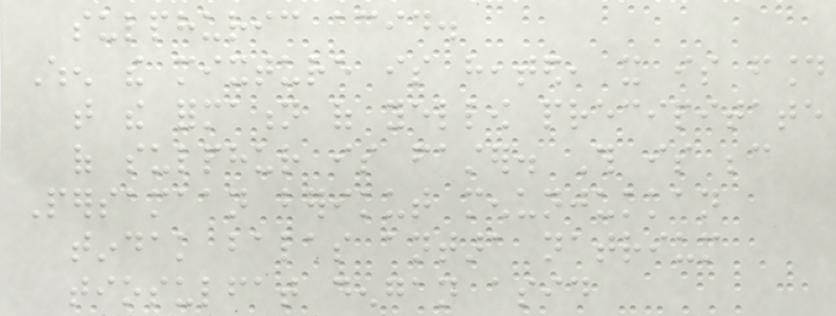sulphuric acid.
When the mixture is heated, it is found
that the formation of yellow precipitate
of sulphur is faster. This is because
Persamaan berikut menunjukkan
tindak balas antara natrium
tiosulfat dengan asid
